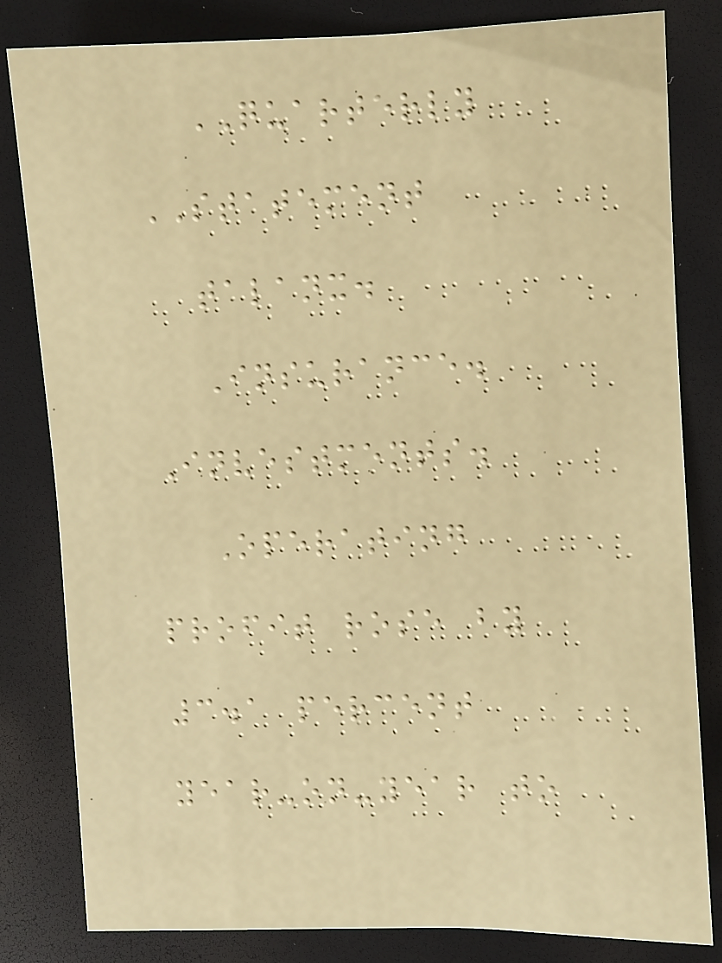QUARTERLY
STATEMENT
talanx.
Insurance.
Investments.
Operating
profit rose by
3.1 percent
year-on-year to
